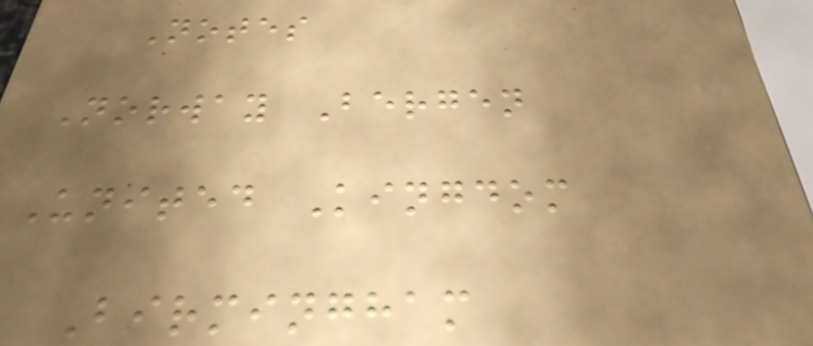Notes
Norway Bergen
United Kingdom
Birmingham
